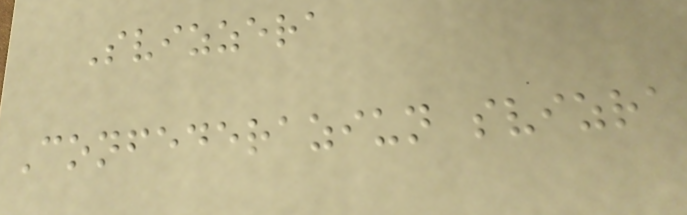Svizzera
Confederaziun svizra
